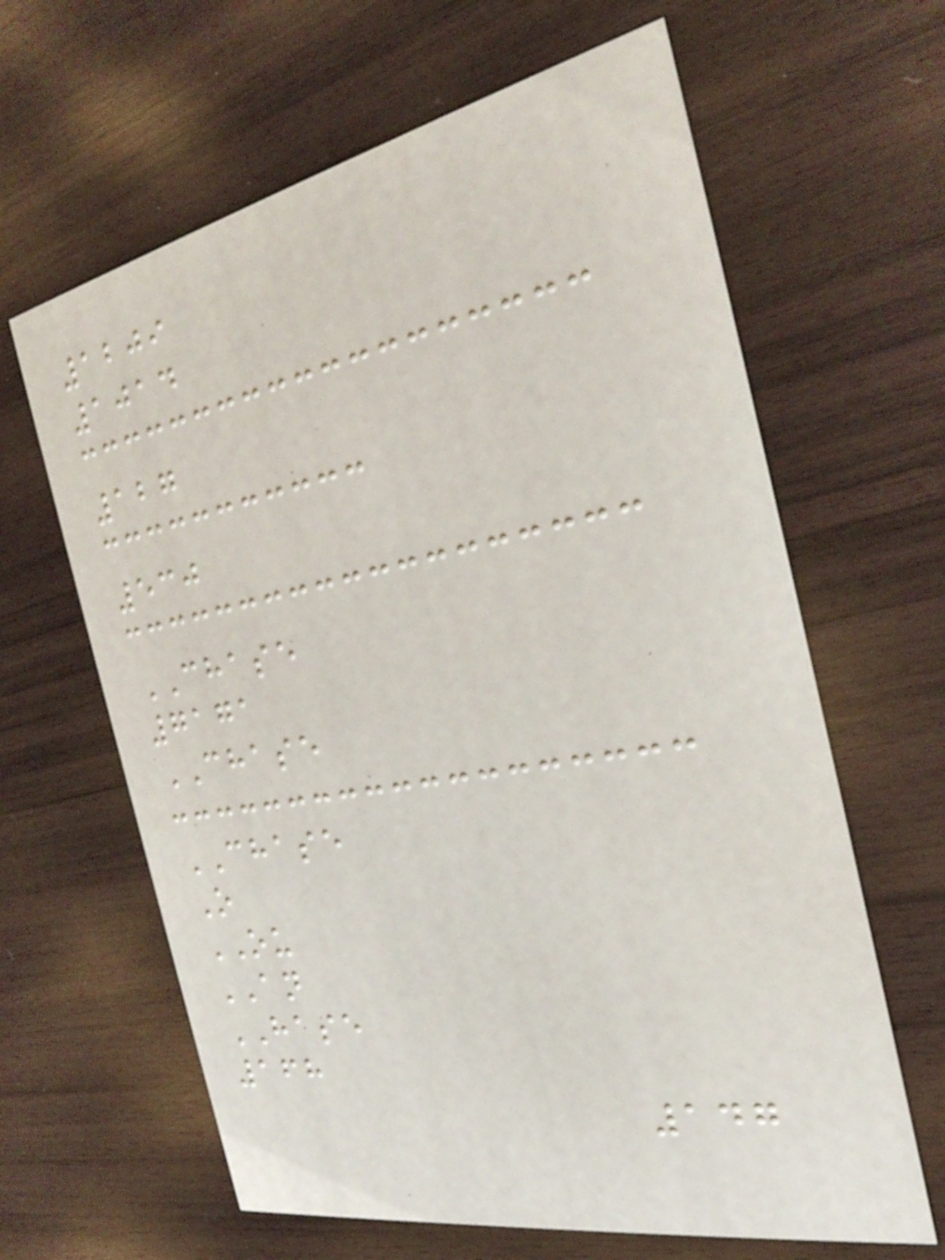1209
1014
127
530
CHASE
7171
CHASE
CHASE
O
OU
AN
HASE
168
147
